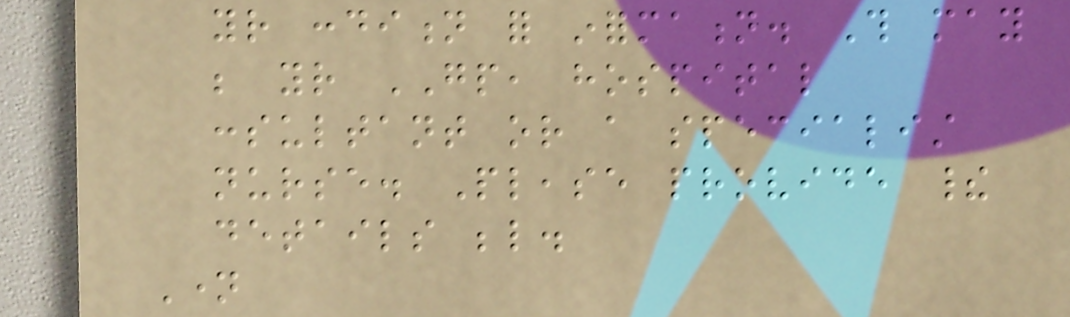your condition for information. This may
be your GP, hospital
consultant or a specialist
nurse. Please provide their
details below.
Name
